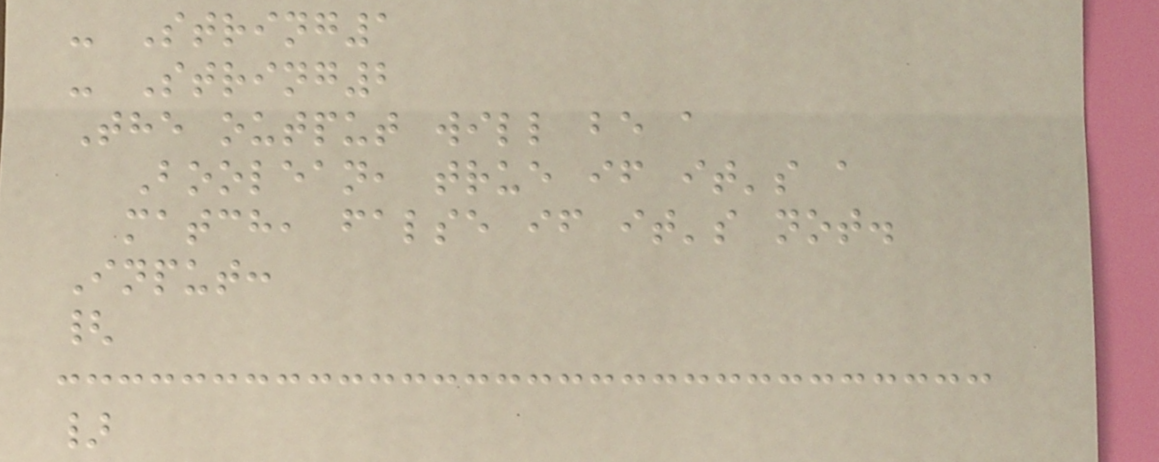- String1
- String2
The output will be a
Boolean, true if it's a
match, false if it's not.
Input:
{
}
